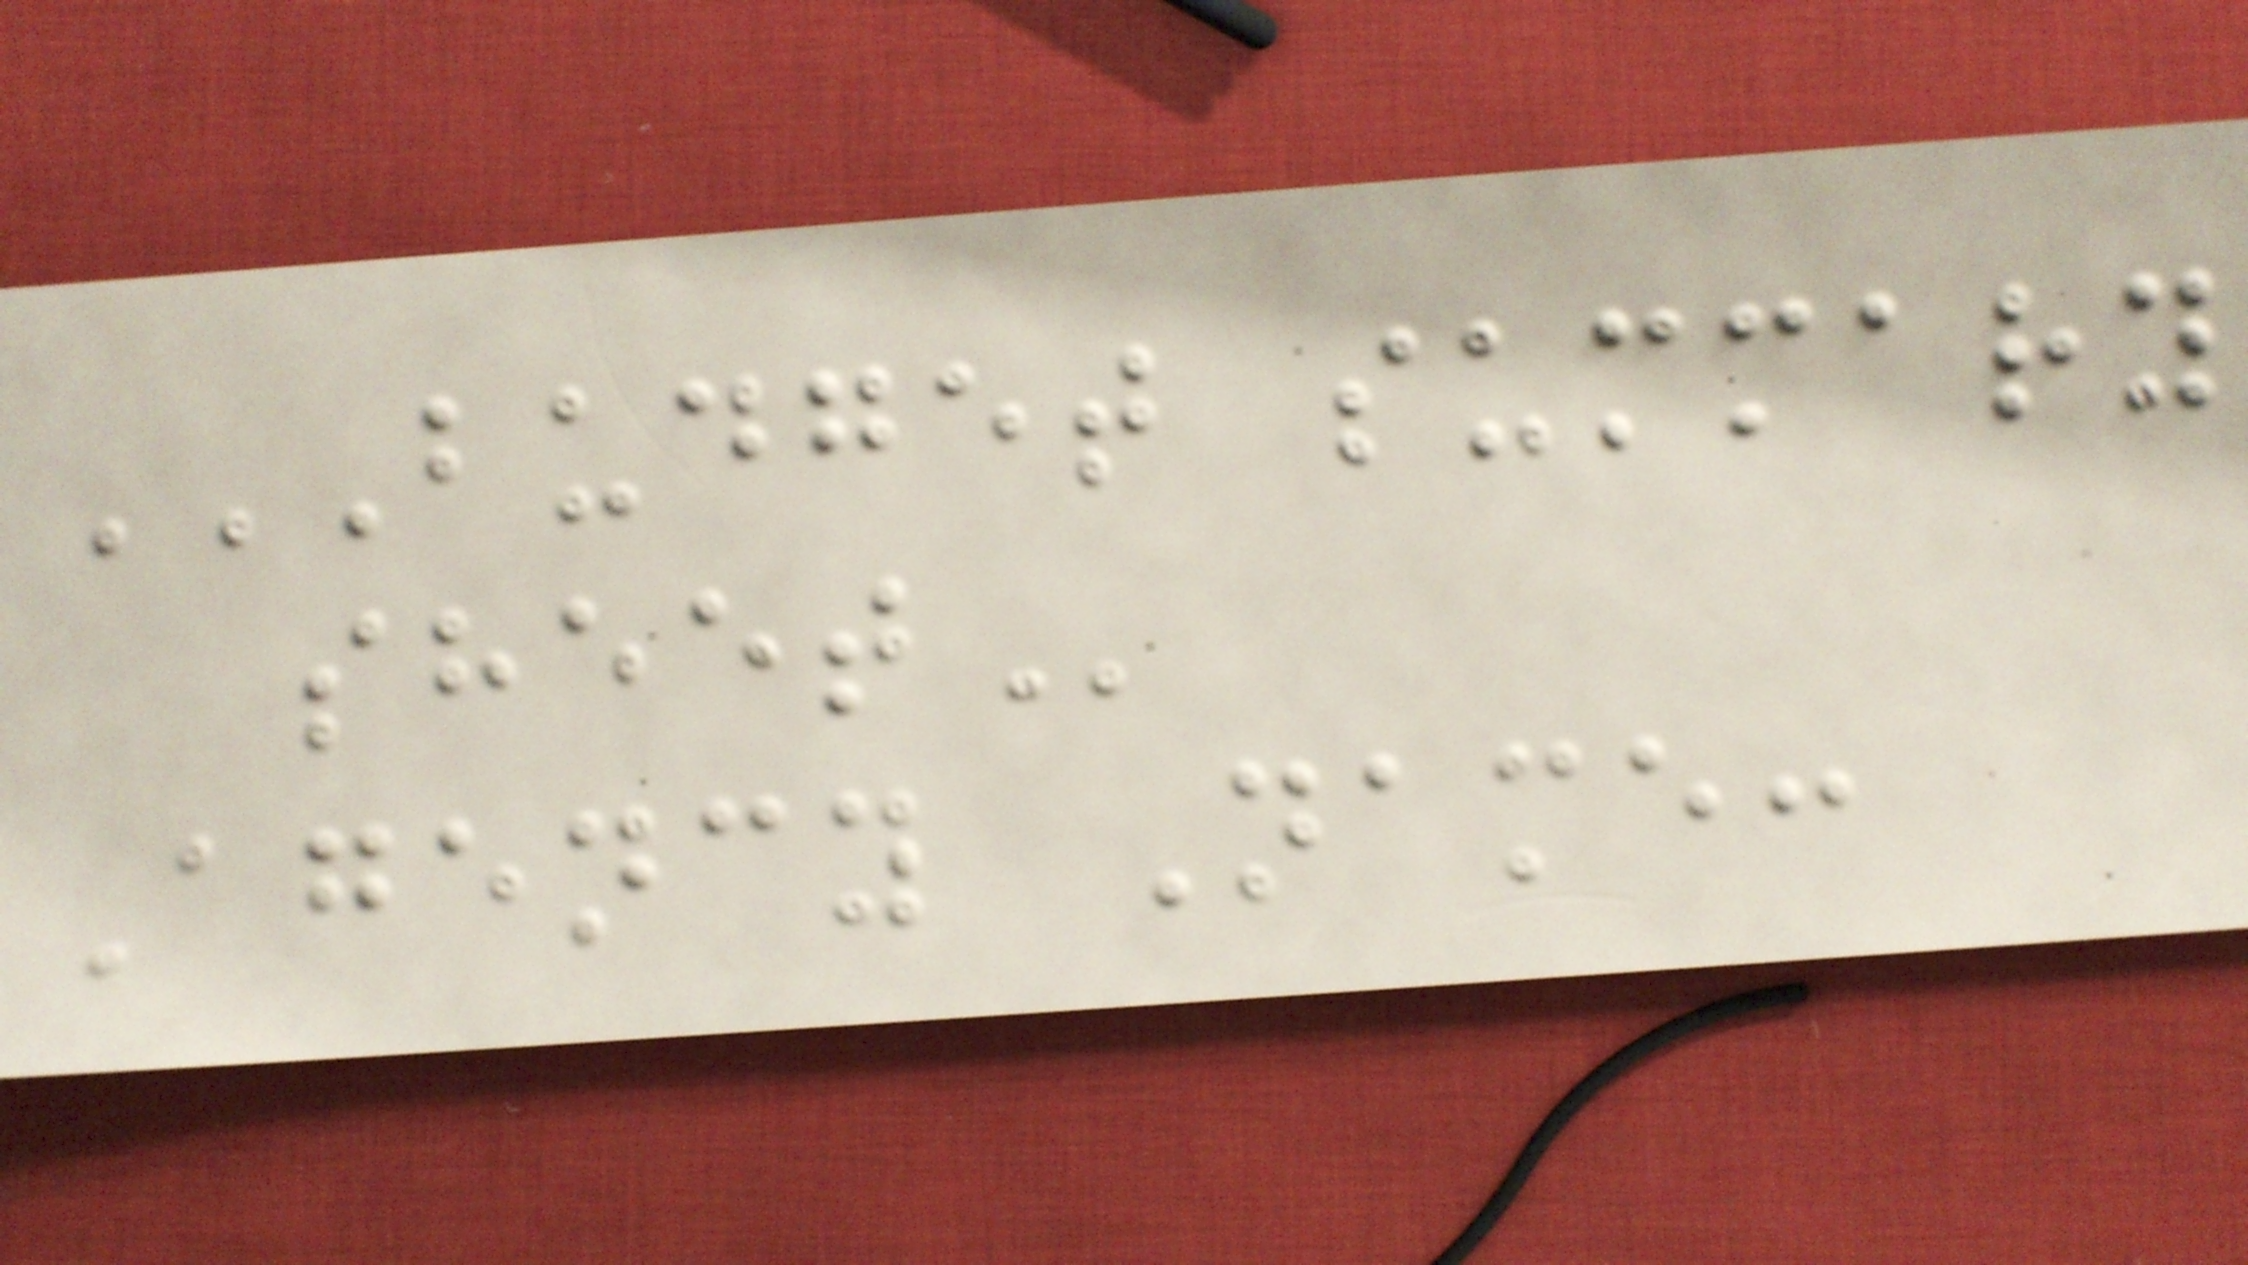BUDGET SUMMARY
SHEET
Agency Name:
